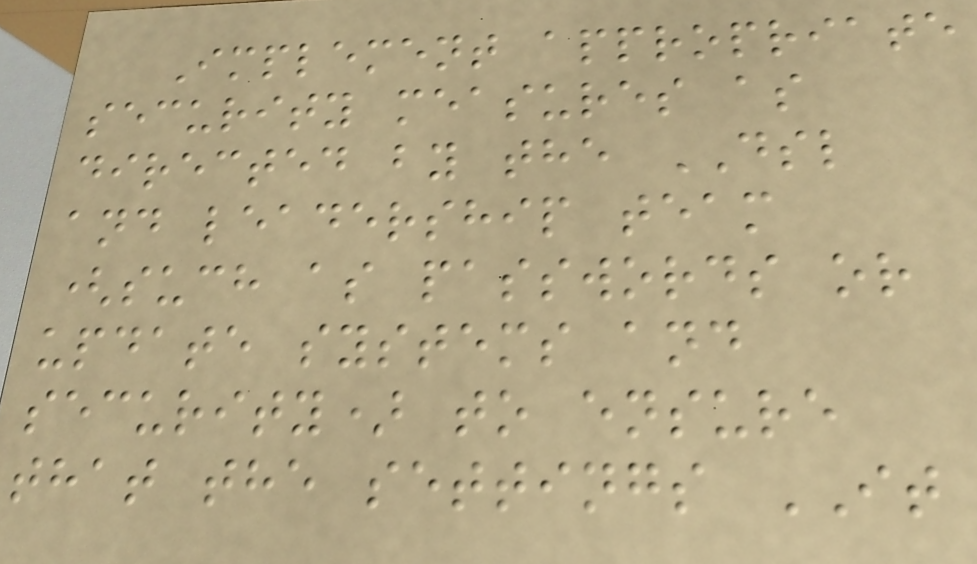Implement appropriate
security measures as
directed by the DSL
and leadership team
(such as passwords or
update systems and
security) to ensure
that the settings IT
